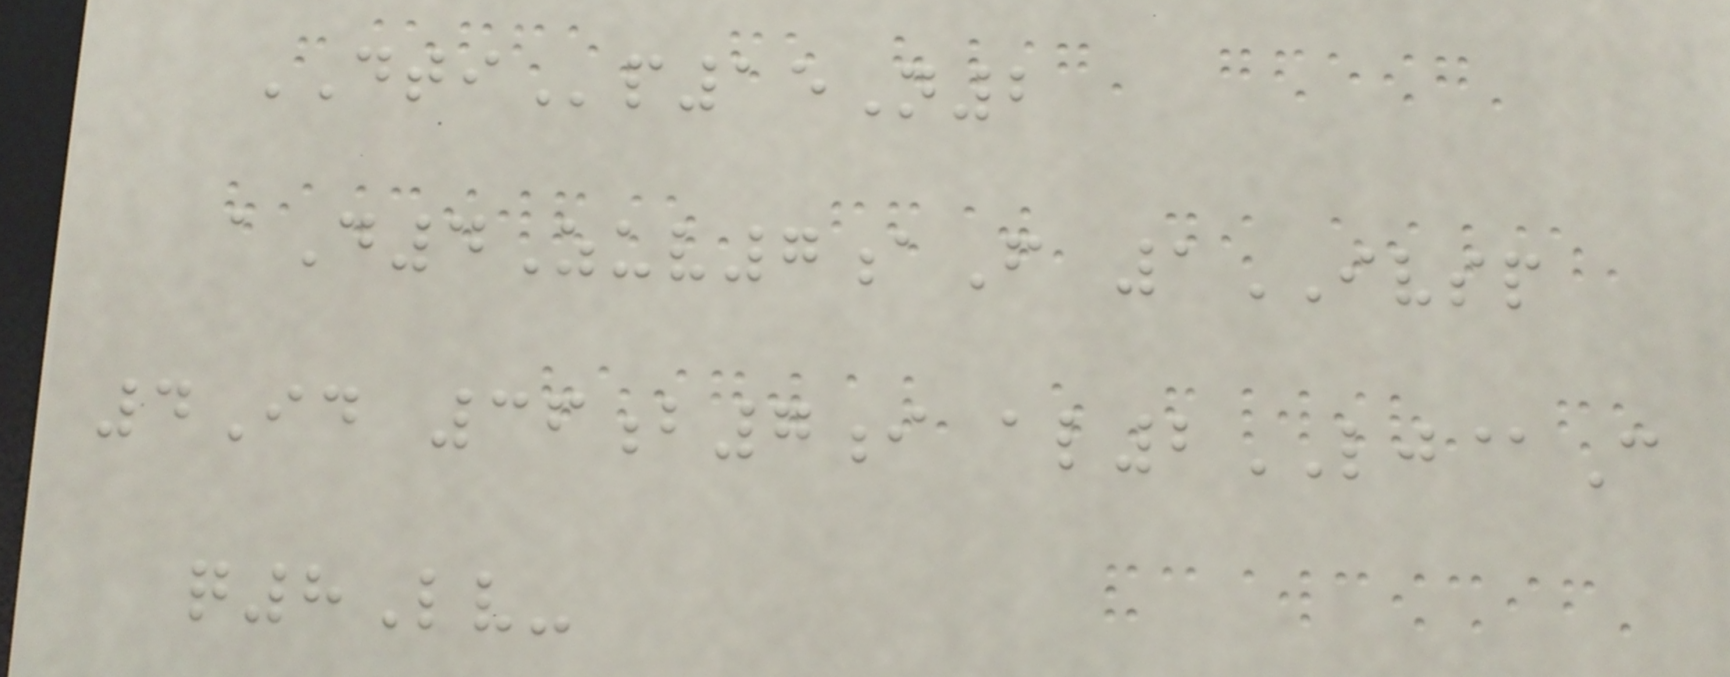DTIp15N2
aD4Zuv7aF 1IVSP
4Id 36b7i al2LJ@C
q8Lv-
